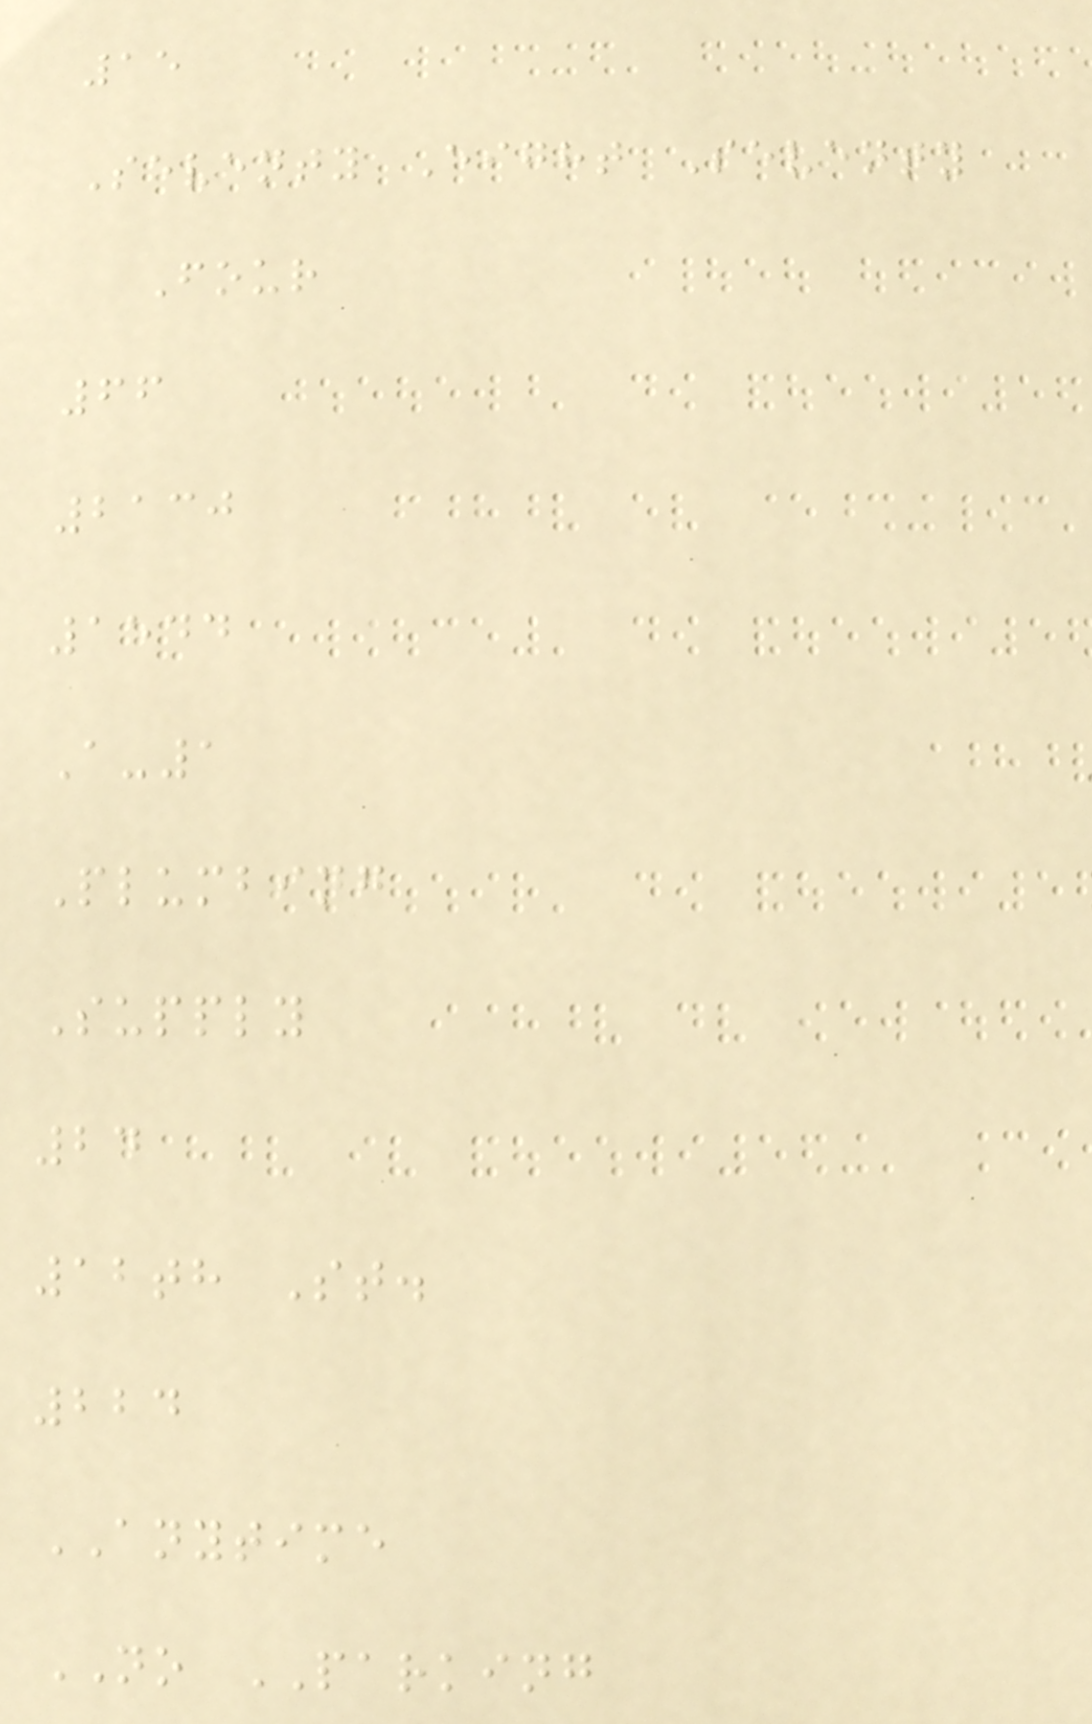15
Seventy Eight Seventy
Four
66
2130
1544
A-1
Plumbing
Supply
24
12th St.
224
ANYTIME
NO PARKING
